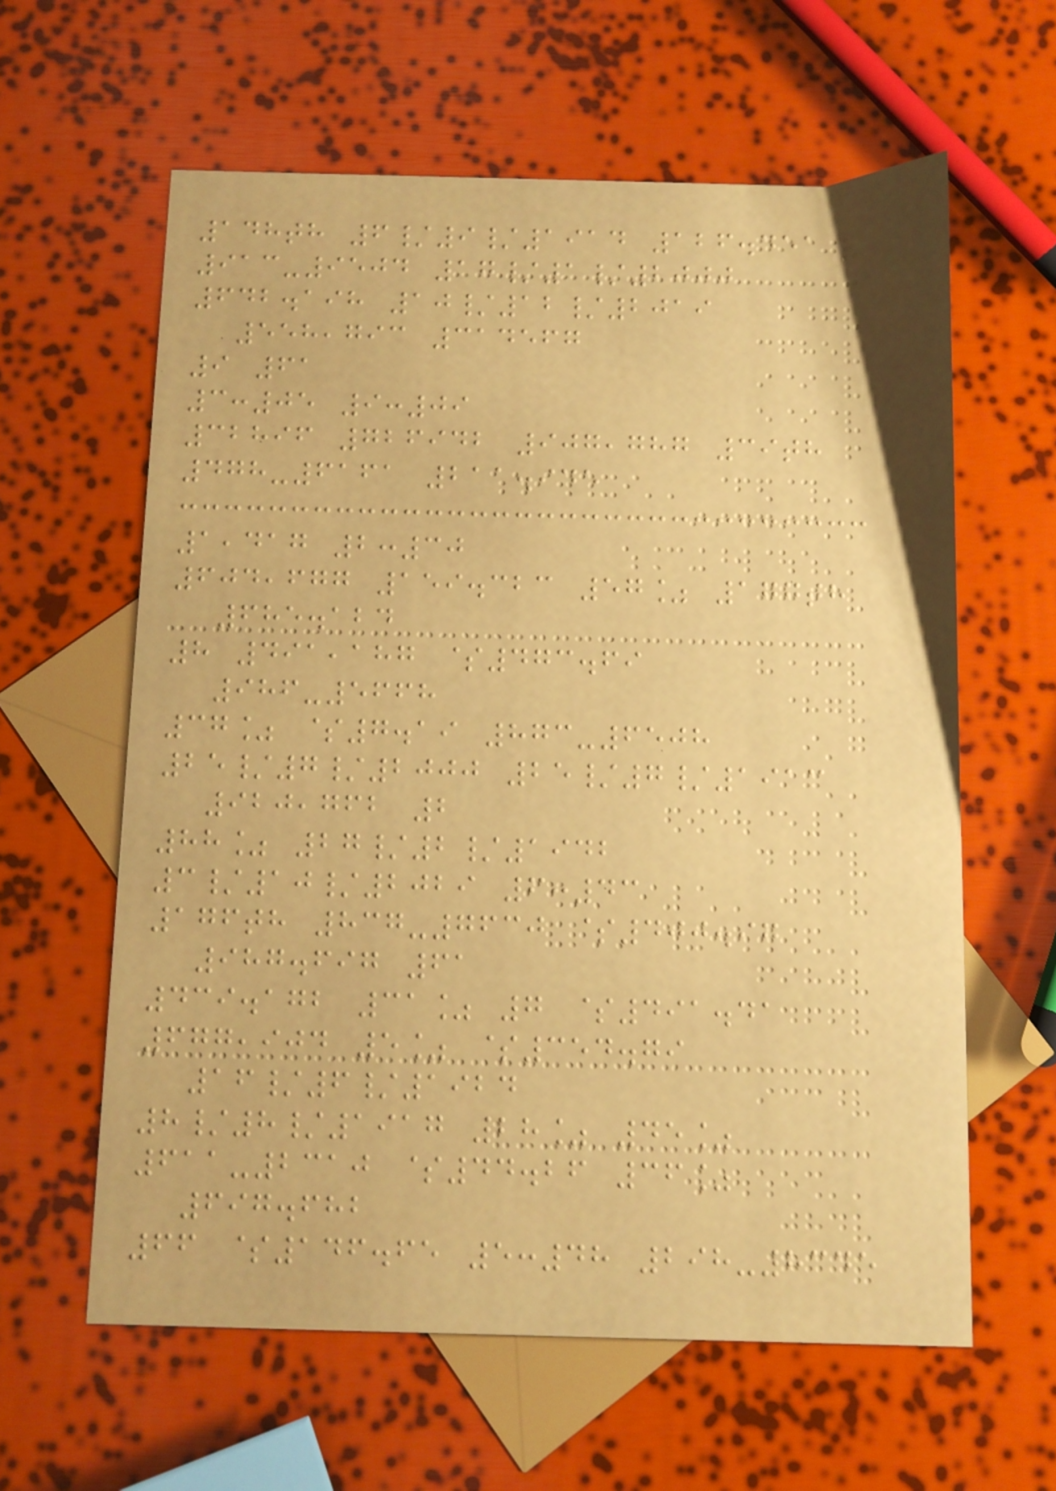148th 6/9/1914 126.451
913-9504 17/1/2000
642.198 10/12/2019
558,793 314567
9 61
3:05 9:09
32896 726942 907,787 39th
478-6161 211.945
1,417 2:30
604,677 159.323 57% 177th
685.124
8 491,187 $473.69
986-5668
37% $7.19 873-6508
25/7/2000 25/7/1913
920,762 2
88% 27/2/1942
3/10/2029 6:43
176th 837-7630 $400.97
987.697 61
439.172 31% 7 $491.41
677,904 5% $354.79
16/6/1924
8/8/1917 28% 45%
611-2310 $44.26 36%
697.682
66 $146.65 5:48 298-8345
